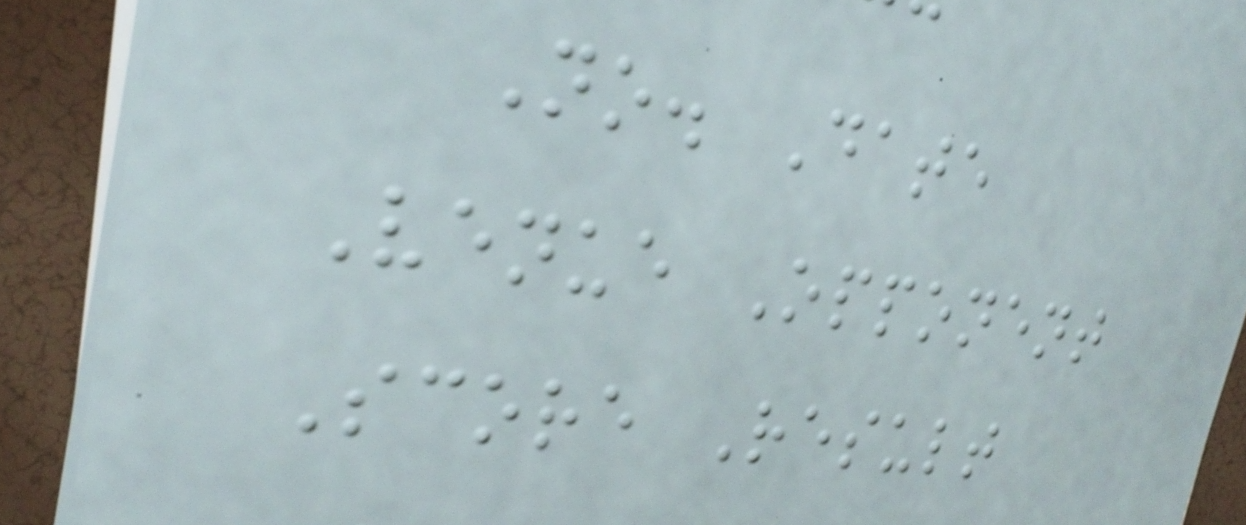No. Date
Venue Opponent
Score Result
